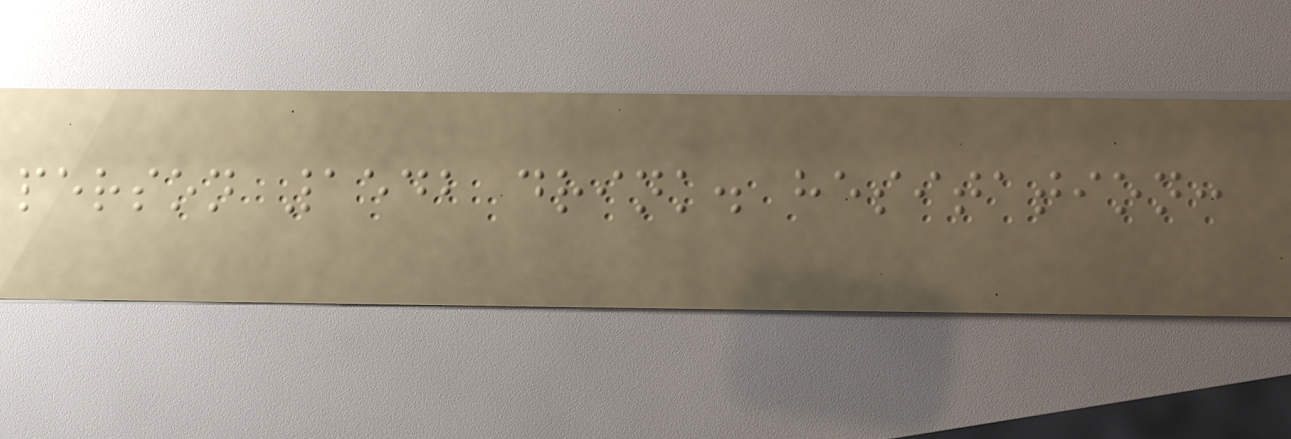person 1542 drink. hesitation:
